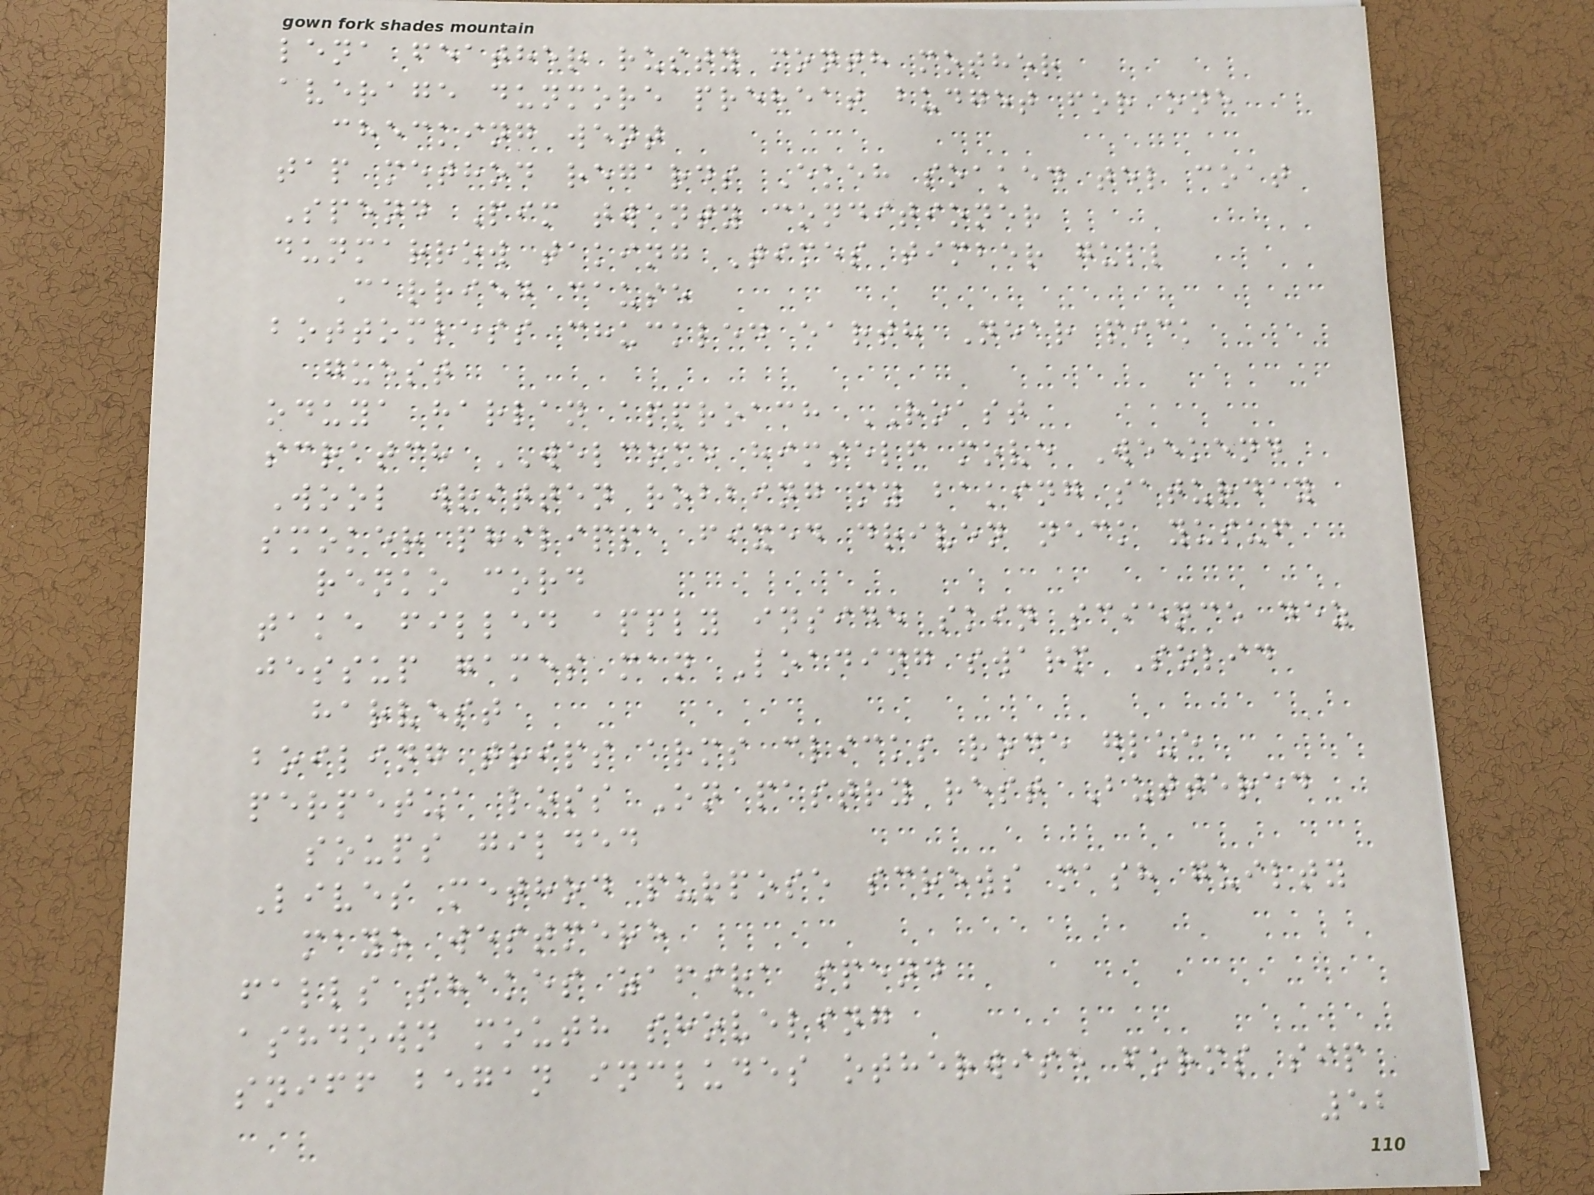lena feather rusty month mother
average dunmore preheat budget for one
checking went
tap method regards Ekeh soaked tel coat
Spend Pim twenty conditioner
dunmarrow taking Times timber gull
Carried cause
bottomless chuckled earth Near pick
guest
oduya harlan approach ROAST
scratch WELCOME himself move Weekend
Wool written robbing my baking saturday
smoker philippa fixed driven neck yusuf
renko cord
take filled apply inside skin science dez
jessup games man Loading swarm Solid
harvest
boiling trips arms clicks rode glue
perpetua loss On pastry rest Buttered
soups gilded
Lives method purpose screws mash guilty
mayo westmere
falls shakes zafira spend
ashdown mouth shoveling
sniff began includes otherwise forms sip
52
